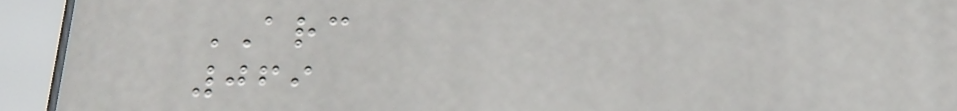ARC
069
